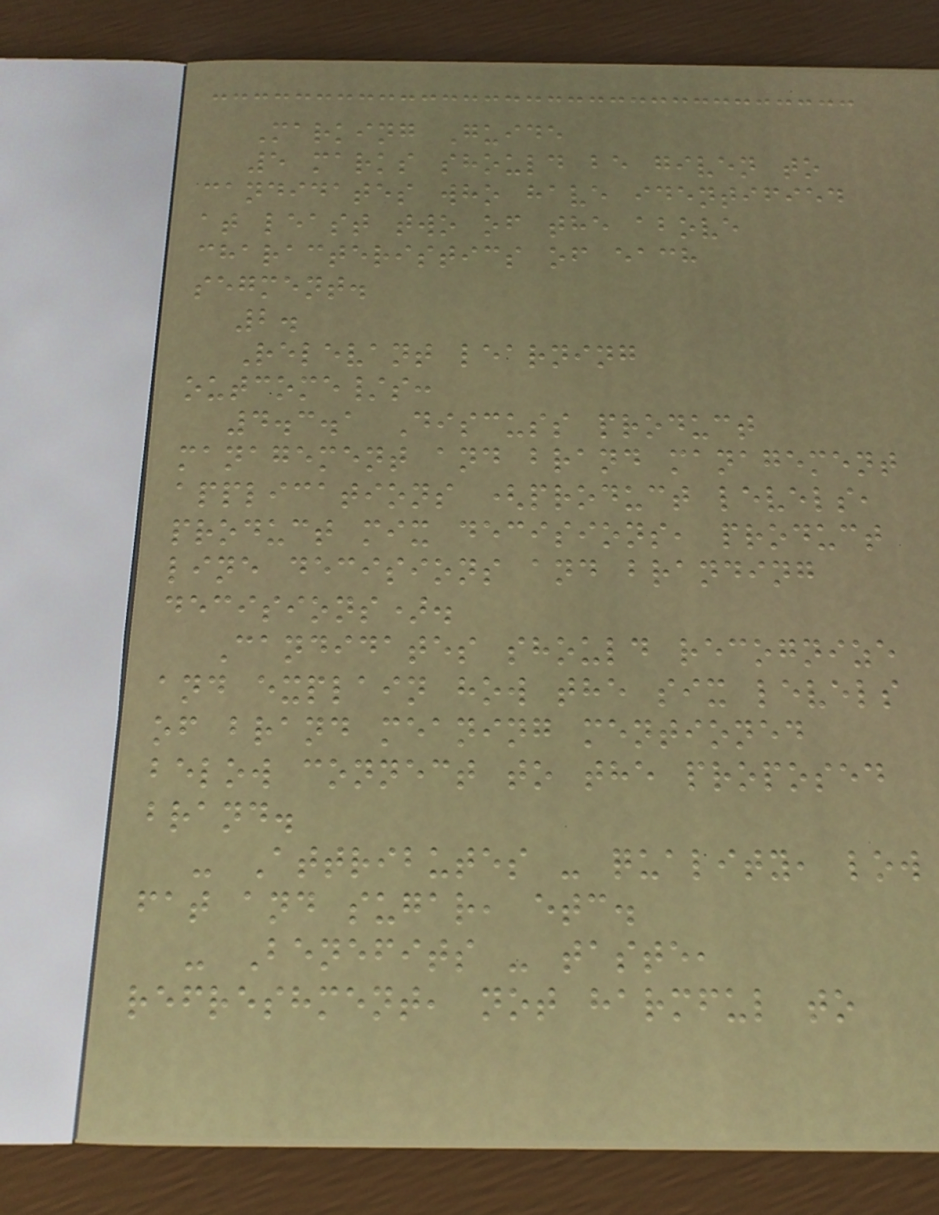Marking Guide
5 marks should be given to
candidates who have identified
at least two of the above
characteristics of each
segment.
2.
Relevant learning
outcome/s:
4.3.1 Discuss product
management and brand management
applications (product levels,
product mix decisions, product
line decisions and branding
decisions).
Candidates should recognize
and explain how the six levels
of brand meaning mentioned
below connect to the proposed
brand.
- Attributes - quality, low
fat and sugar, etc.
- Benefits - taste,
refreshment, not harmful to
